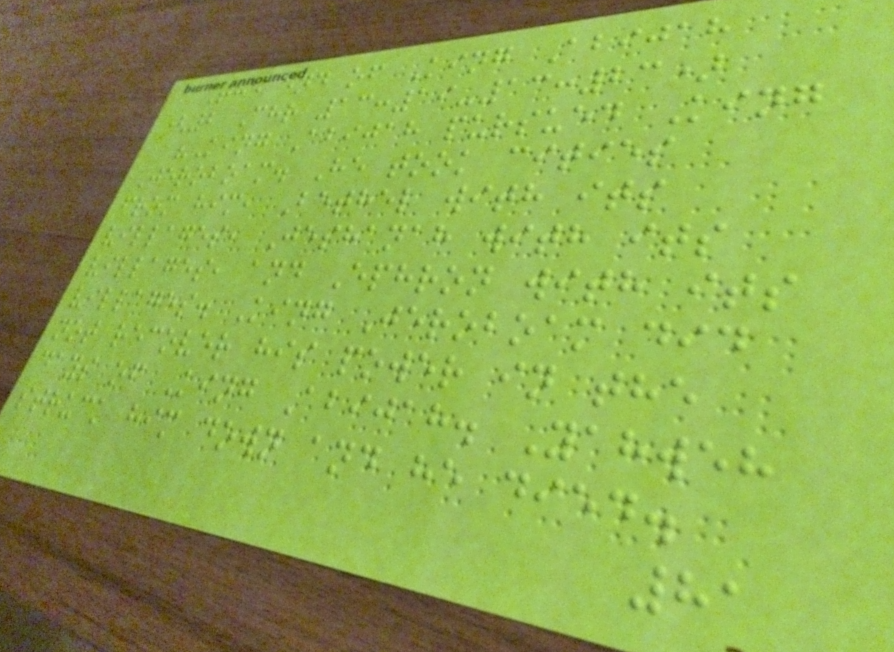The end of King Abijah
(2 Chr 13:19-13:23)
"King Abijah pursued King
Jeroboam. He took cities
from him, Bethel with its
villages, Jeshanah with its
villages, and Ephron with its
villages. King Jeroboam did
not recover his power in the
days of King Abijah. Yahweh
struck him down and he died.
81
